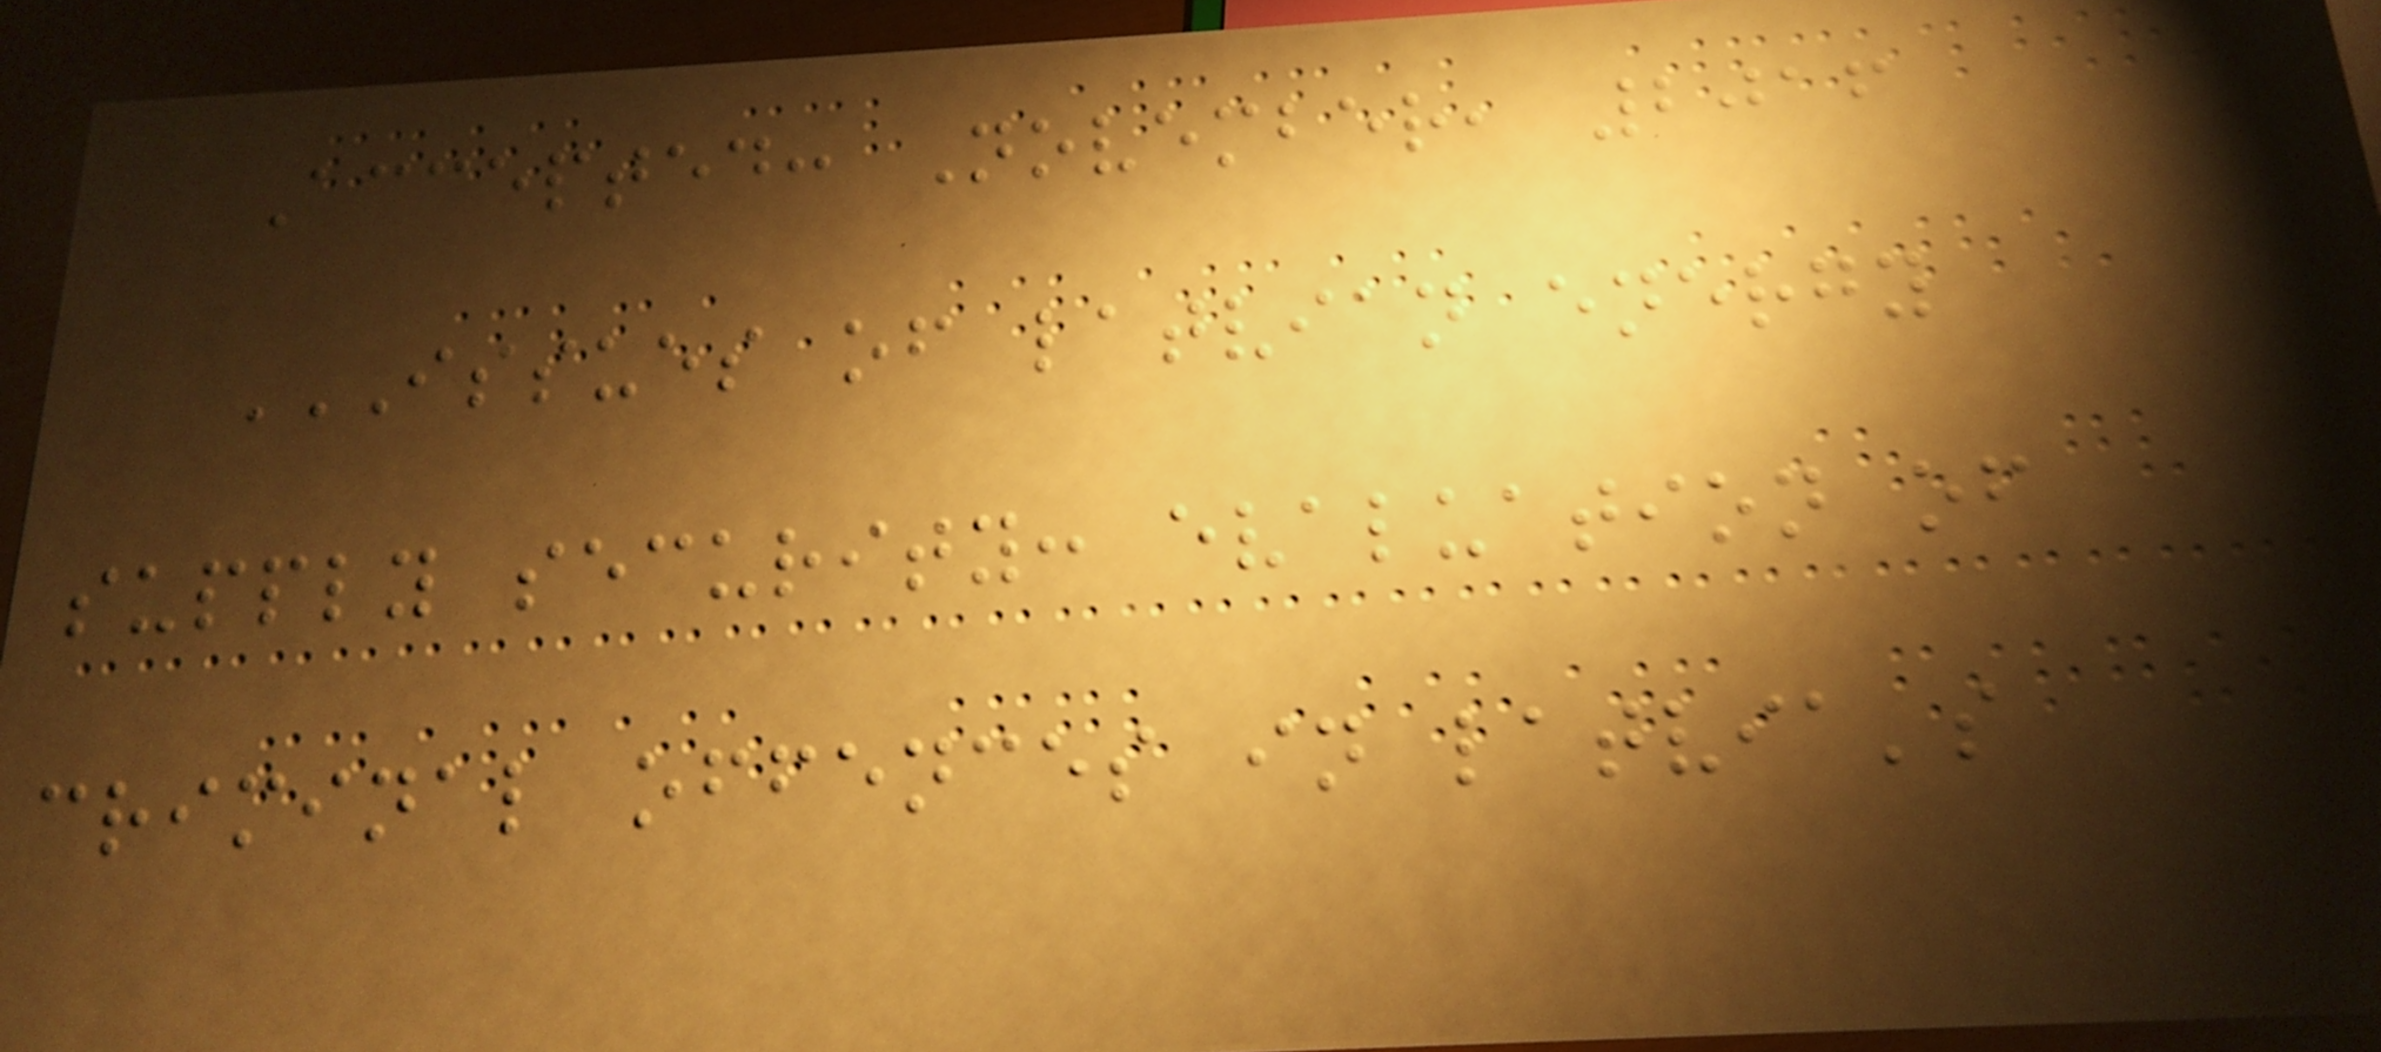Accepted: November, 2016
ISSUES OF LATVIAN ENERGY
SUPPLY SECURITY: EVALUATION OF
CRIMINAL OFFENCES IN LATVIA'S
